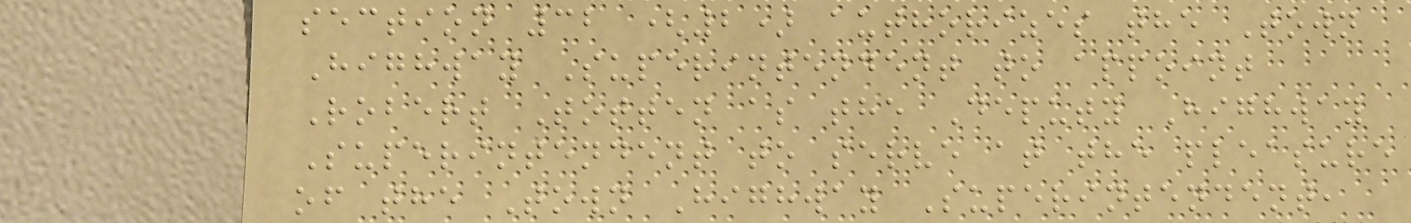section 32 (2) authorizes the Town
Highway Superintendent to appoint
Robert Totten as the Deputy Highway
Superintendent to serve at the pleasure
of the Town Highway Superintendent,
